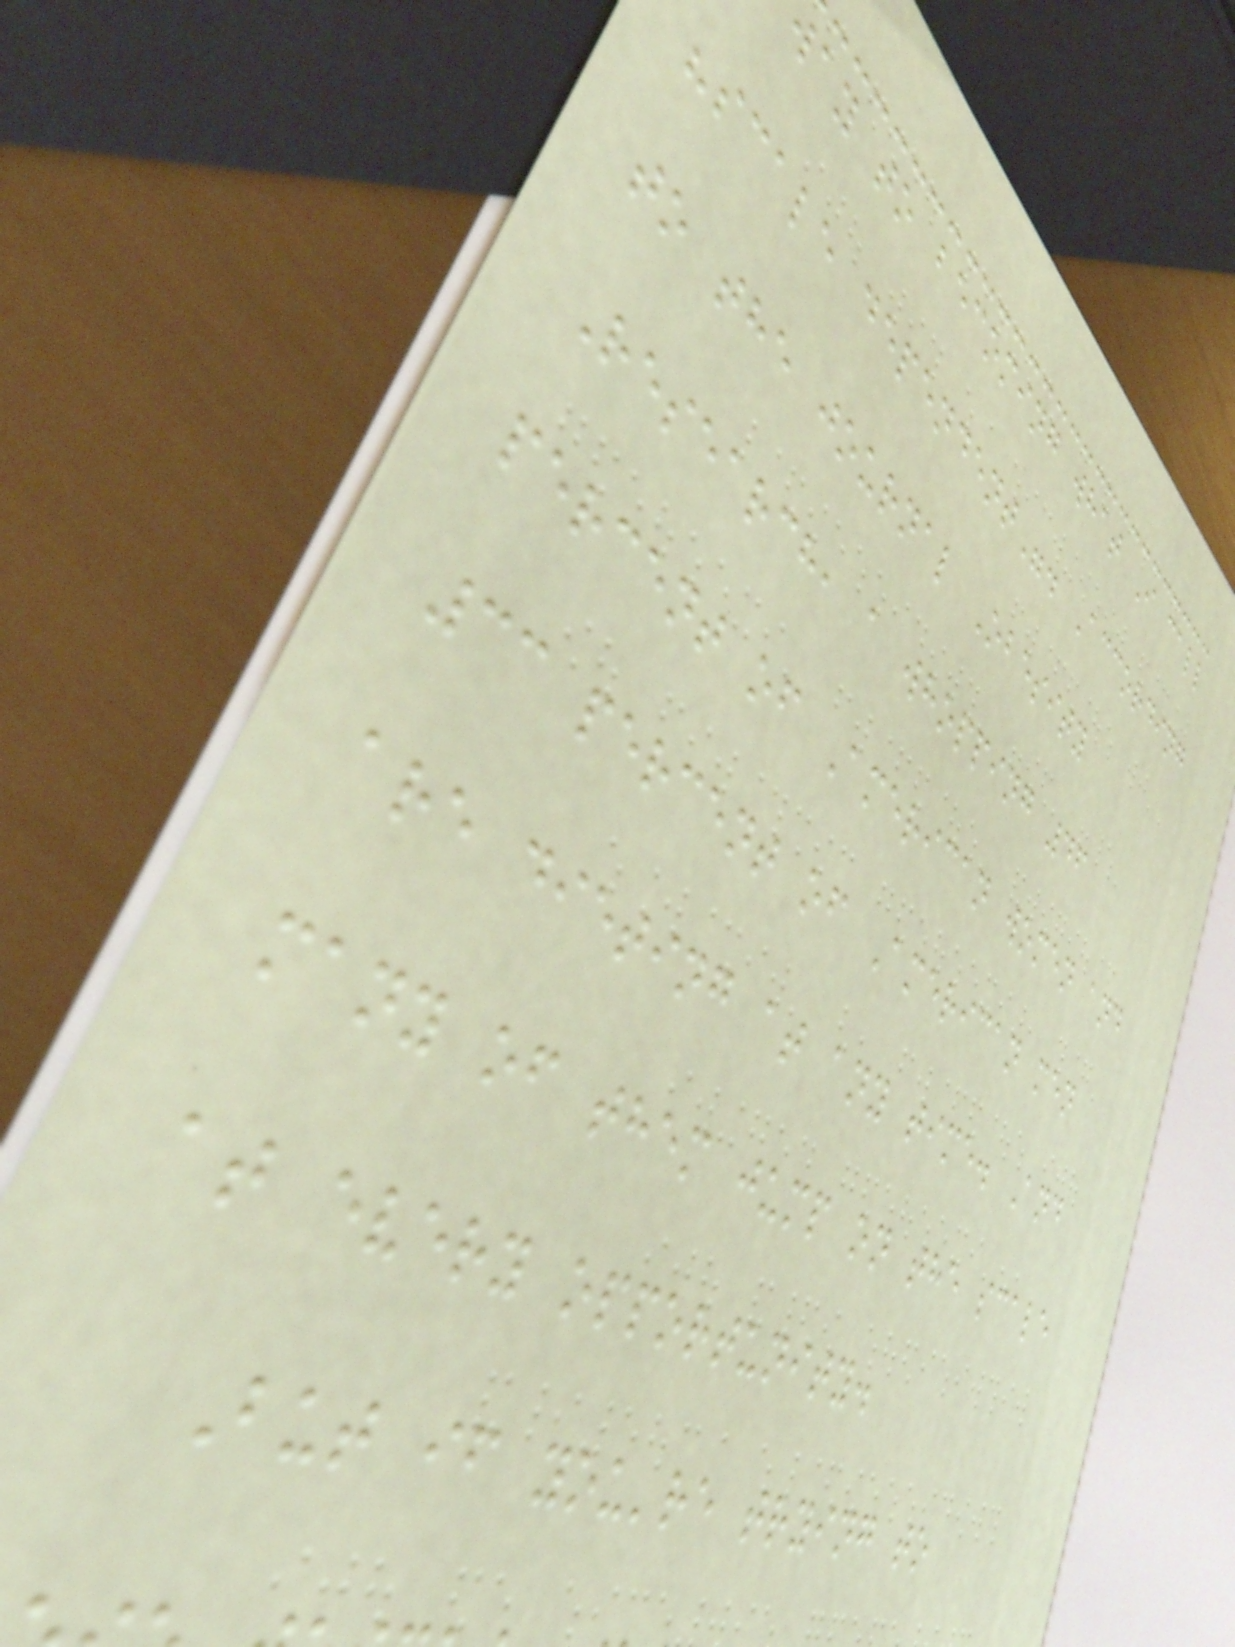way to becoming what I call
"scale dependent". According
to the journal Obesity
Research, a whopping 46
percent of American women and
33 percent of American men
are dieting at any time. And
many of them jump on the scale
at every opportunity.
But if you're trying to
